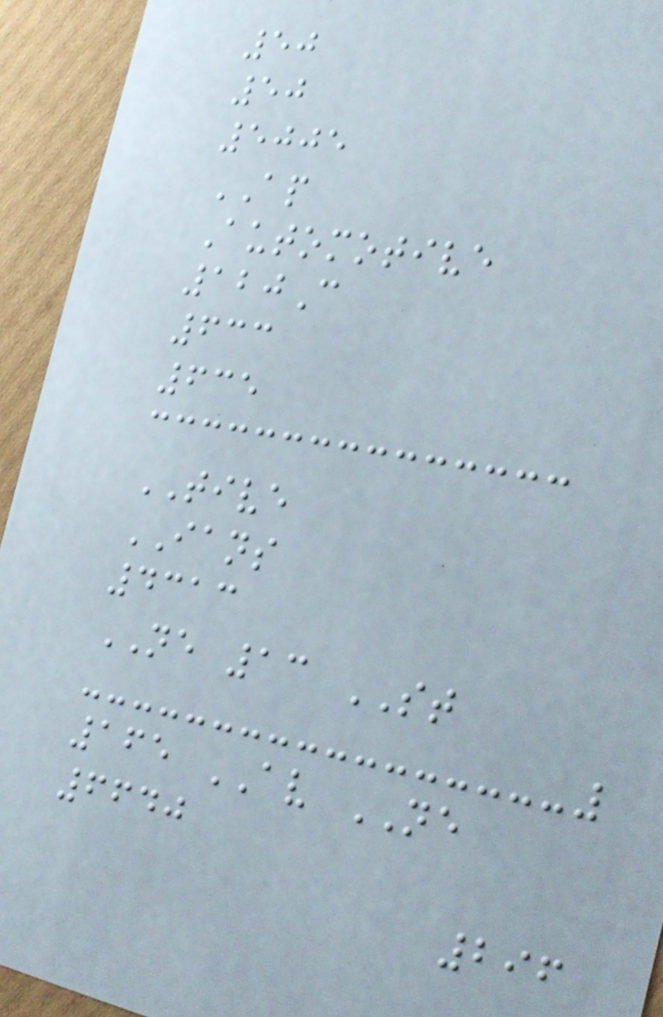50
50
5005
AP
Automotive
120C
633
635
TIVE
IANS
4313
NE 13 ST
165 AV NE
6640
296
